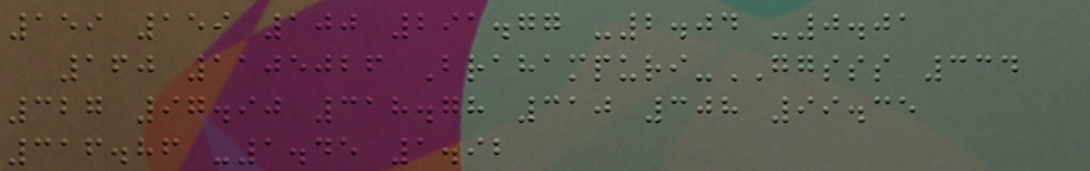159 159 100 291.77 -2.04 -0.01
160 1105026 Brahampuri-GGSSS 334
327 97.90 318.78 310 308 99.35
316.86 -1.45 1.92
